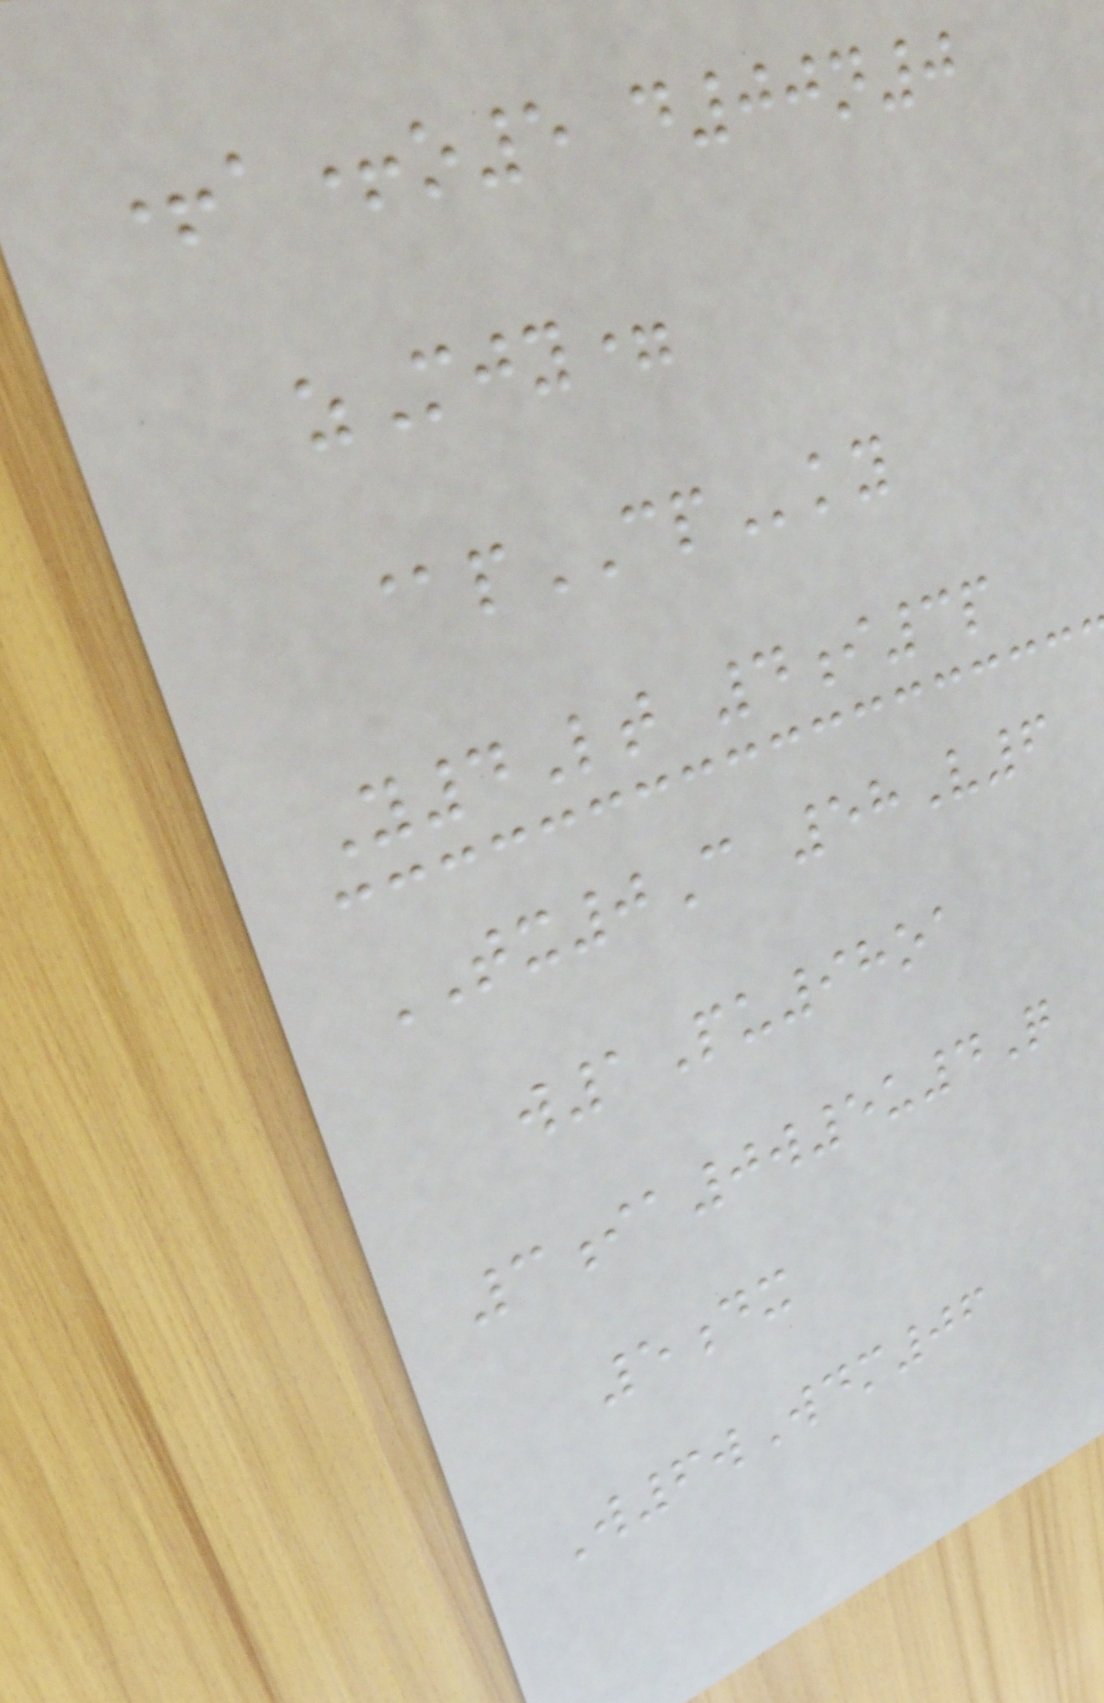+a+o5 d00n0
zMjy=
@pCPky
Y4Lt 4i3p
TX0C 58V6
w1Pu98oa
3ia0w5u4Q
5dx
W6wWdm06
